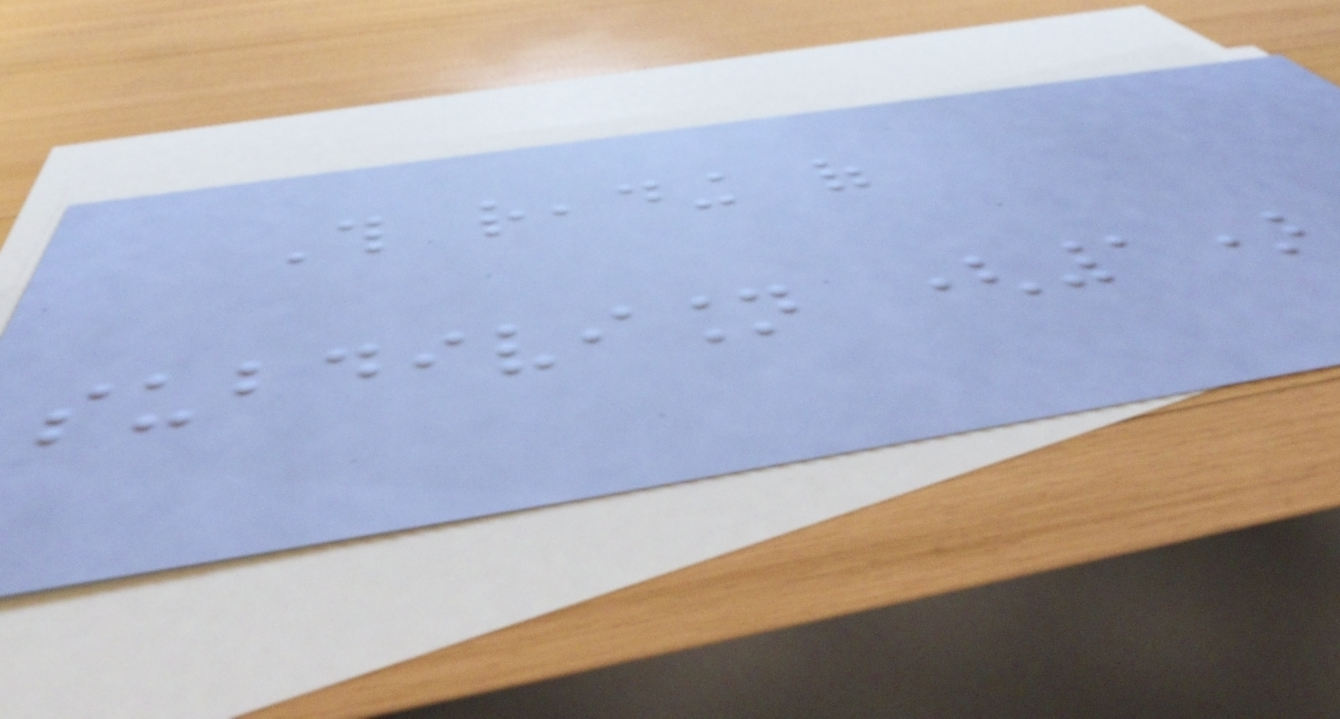This reading of
subdivision (1)
